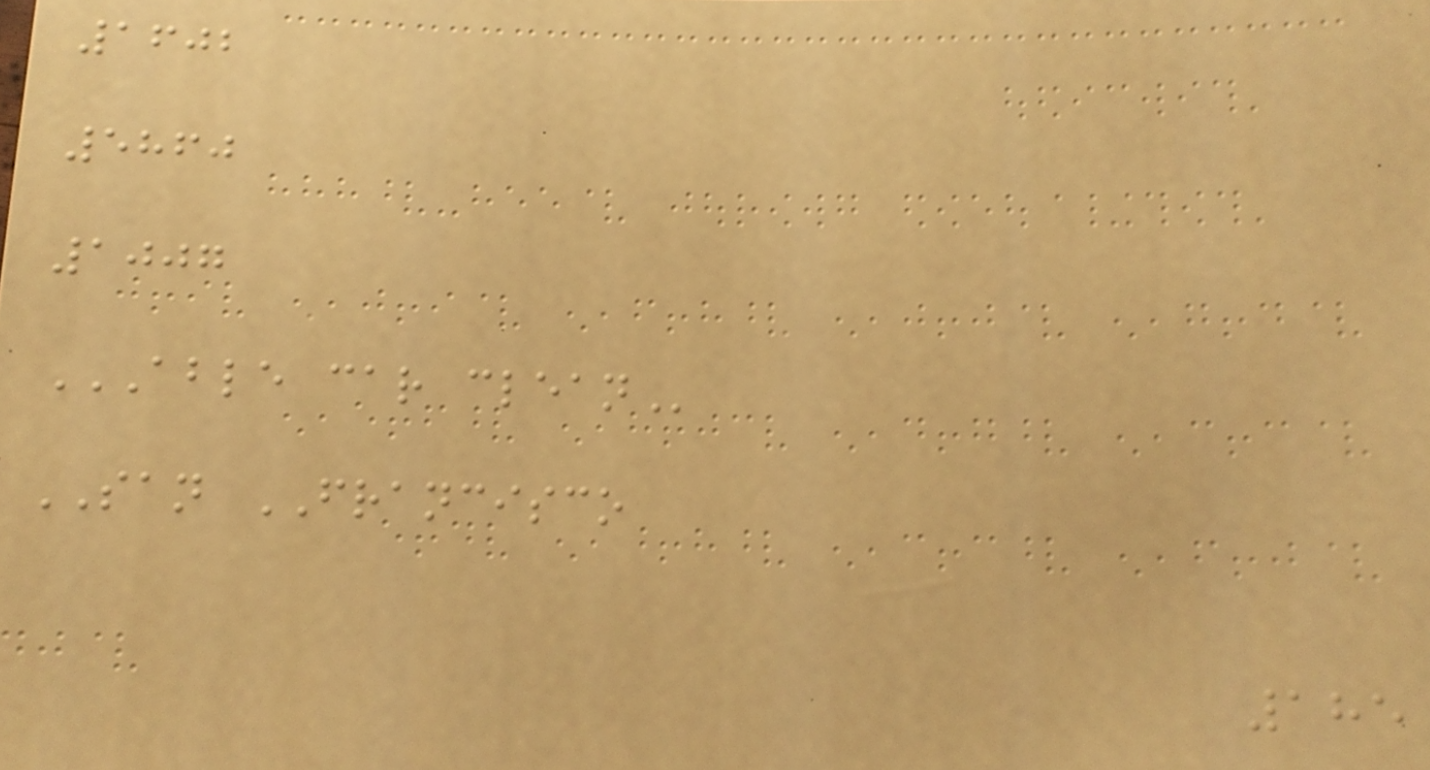1602
5860
1007
ABLE CAR CLEAN
SAN FRANCISCO
185
